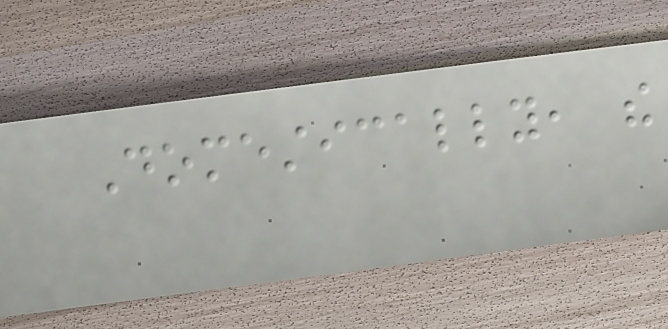Domestically, the
